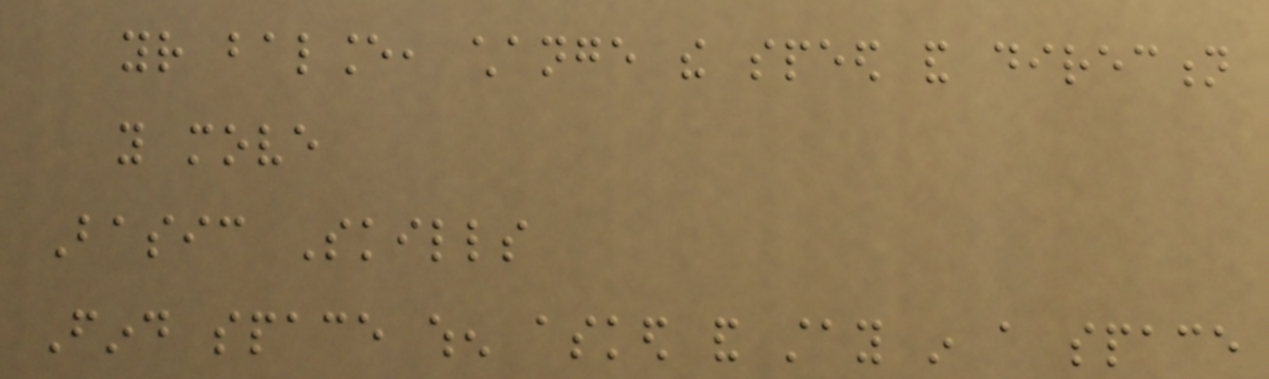your balance, change the speed and direction
you move
Basic Skills
Find space when asked and stay in a space
